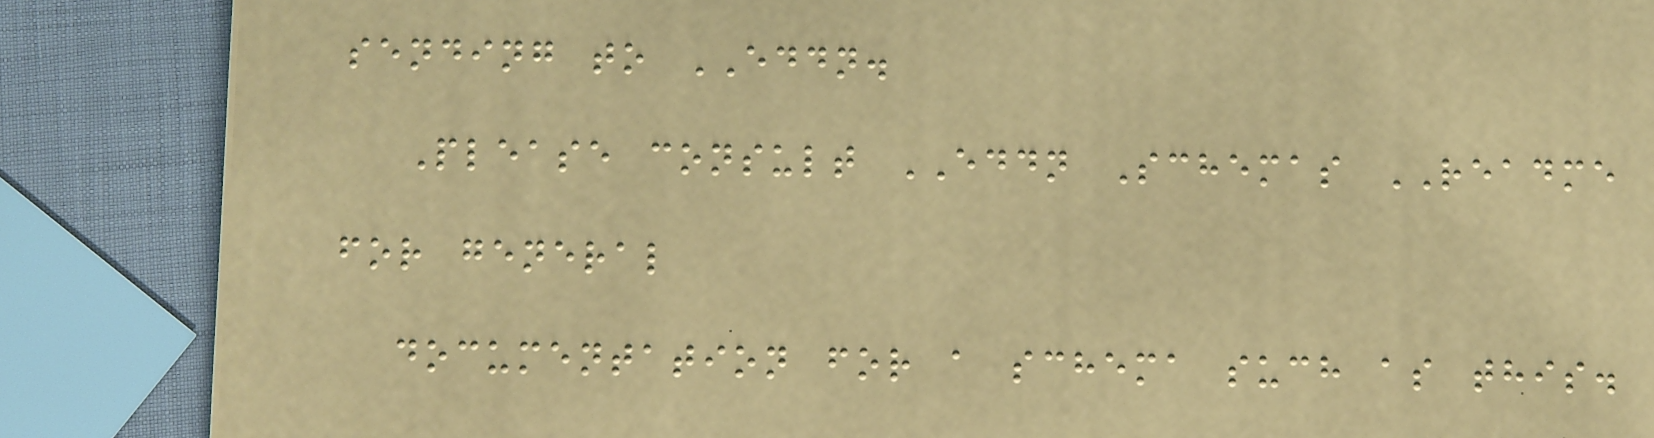sending to EDDN.
Please consult EDDN Schemas README
for general
documentation for a schema such as this.
